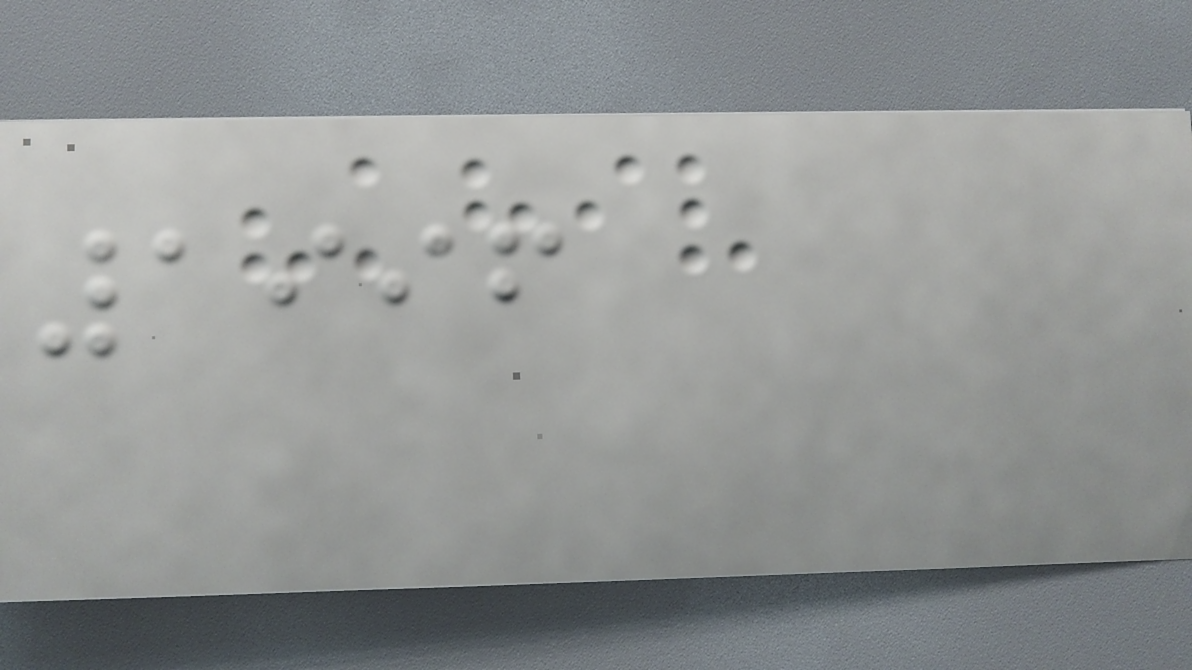1996
